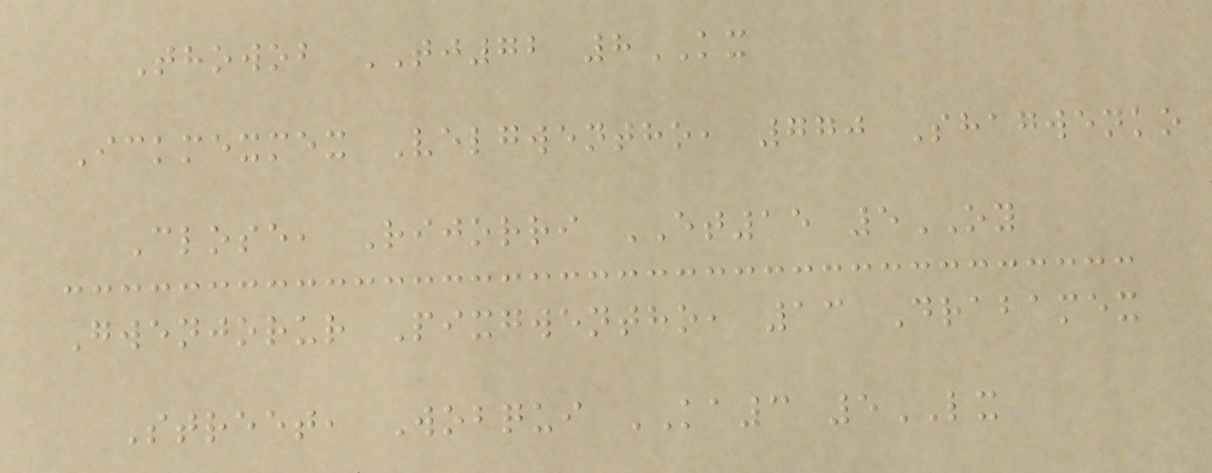Thowob TJ72 8KX
Ickmexmex Velgwentho, 770 Shagwenko
Close, Rijorri ET15 5OY
Gwenjorur Pixgwentho, 13 Drabamex
Street, Wobqui KA3 5LX
